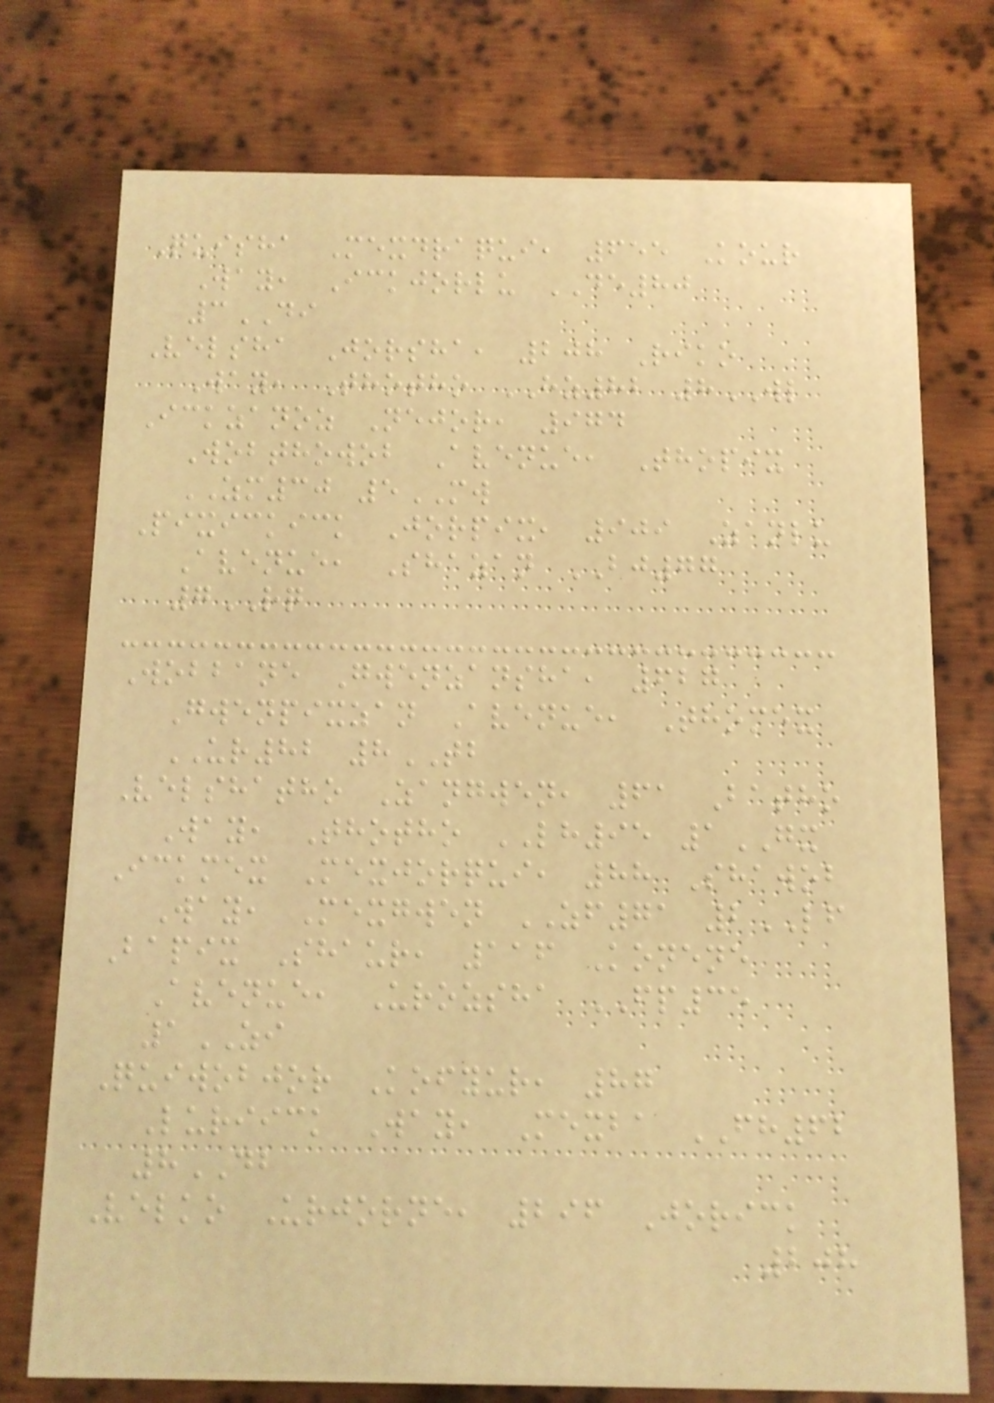Quisha Mexdraqui, 655 Kour
Way, Ickjorlu DE80
3DI
Velsha Jorsha, 208 Riko
Way, Thotho HZ82 8WL
Ickzanoz Nejor, 974
Wobthowob Avenue, Thopix
ZM30 5MW
Pixickick Jorpix, 909 Zanlu
Avenue, Shazan BJ77
7RQ
Wobbane Gwenzansha, 627
Gwenpixzan Avenue, Thomex
UR82 8TB
Velshatho Zangwen, 61 Batho
Way, Thotho LH95 1GX
Ickmex Mexjorqui, 88 Shawob
Way, Mexgwen ZF71 2LF
Bapix Shaur, 116 Konene
Avenue, Urozsha FP35
1ZI
Quiwobjor Kofyur, 87
Luriick Way, Mexba FH62
8DB
Velko Urjorne, 296 Jorick
208
